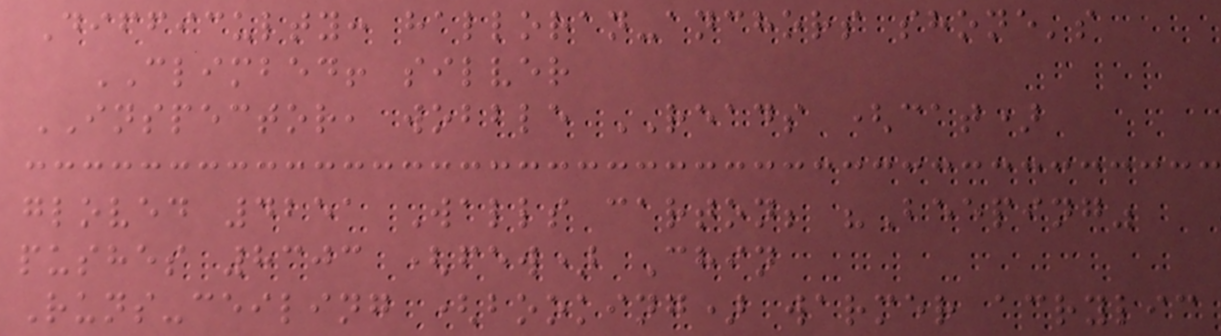Difficulty: halloran-anchors shone's
CLIMBED! silver
INSPECTOR, wobble READS (cat)
gloved 4251 Walls carton; "Beeping"
pushes 8303 (few) Chin
Runs-ceiling (booking) warmer acrylic
